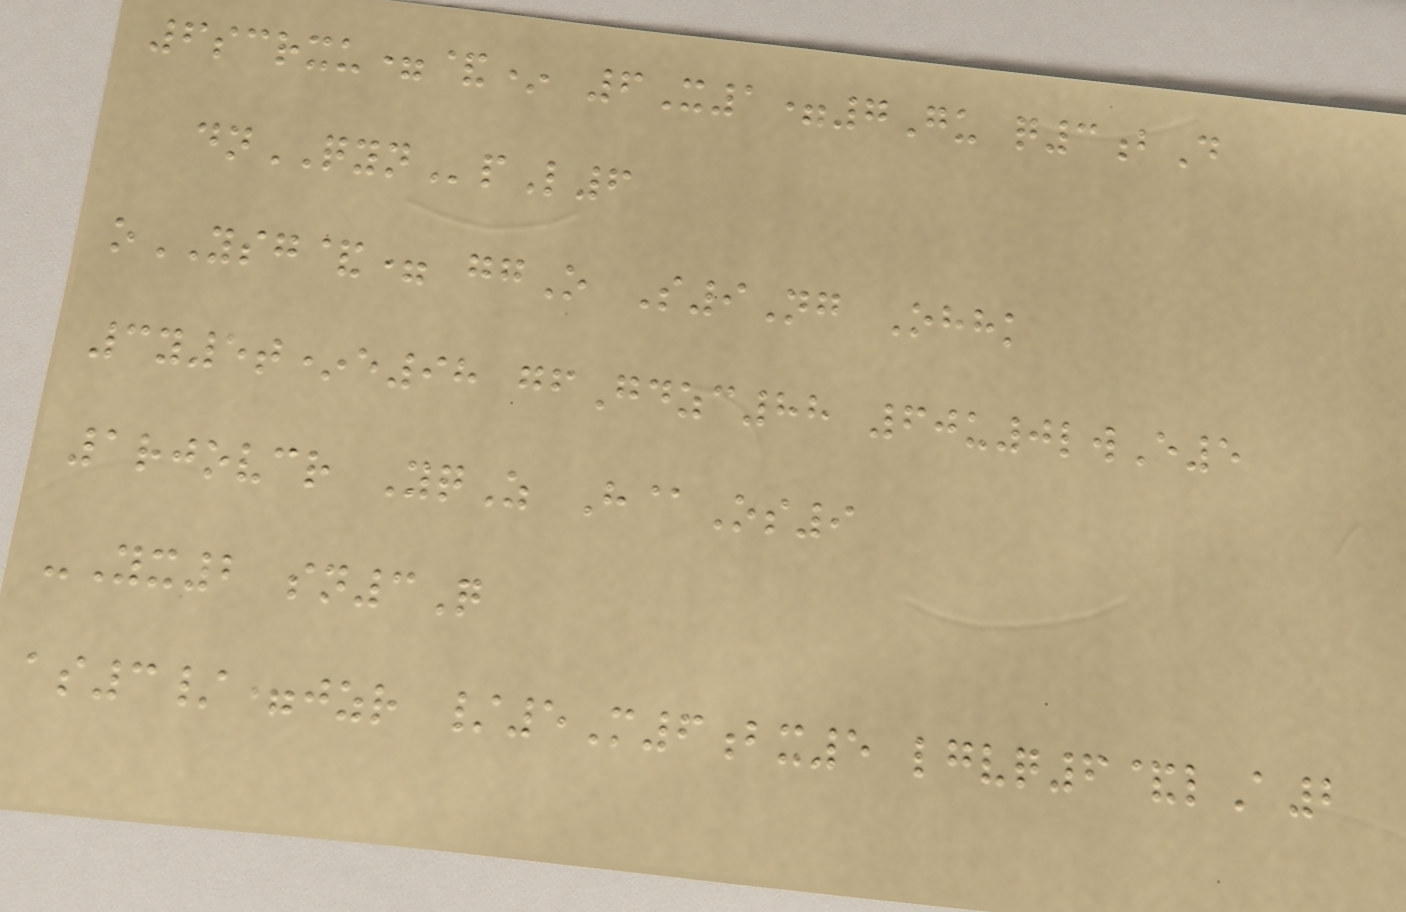6scrxu=&* 6X1=7Gu q3bD
dnQYNpL6
oYSG&= ggO S9Ng Ohhk
3y5t*e98 gfGdzc88 60u0lwE5
1rjovcr YqZ H@Os9
-Yx2 sn3Q
as3/=jzr /5M6bx5 lgvq6&lA2
